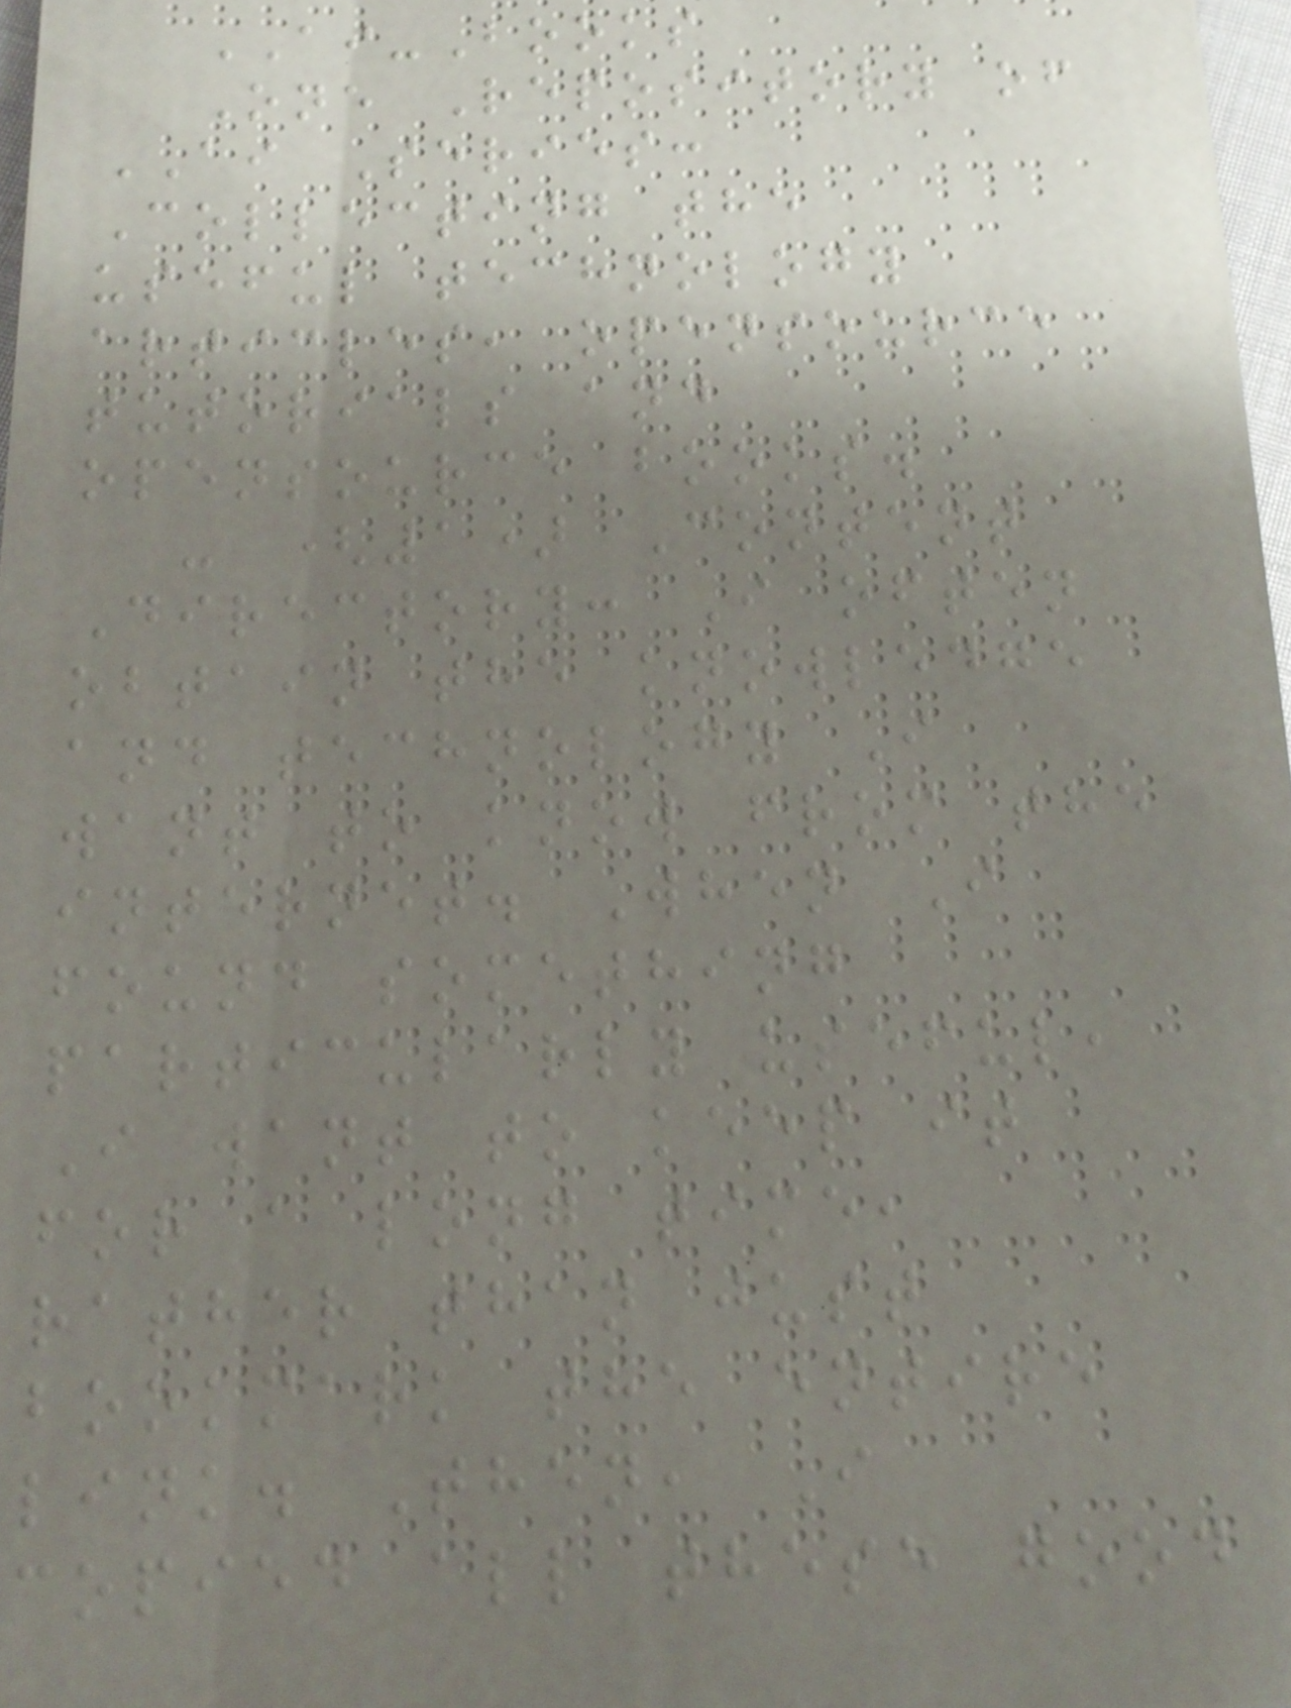AI-Books
One Repository of
AI Series:
Collecting the
useful technology
articles, opensource
tutorials and
opensource books.
- (1) Content
Directory: I often
obtain the knowledge
and technology I
want to know from the
internet. When I
found something
particularly useful,
I want to keep it
for a long time,
rather than just
bookmark the entire
link. Then, I
copied all these good
